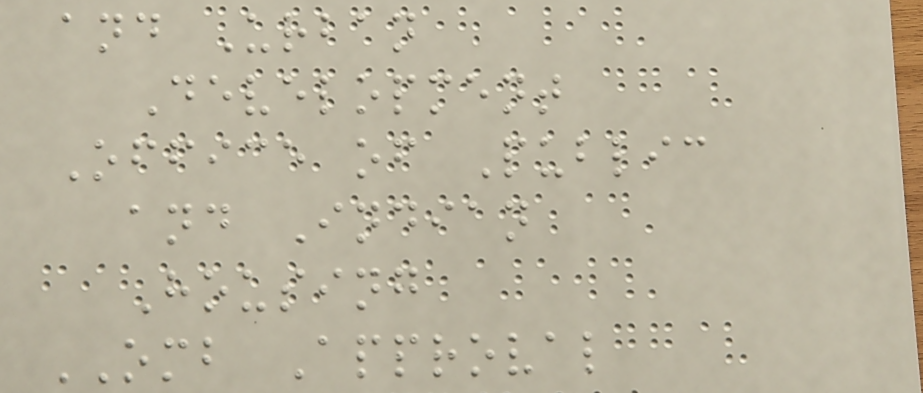and Urban
Development
Office of Public
and Indian
Housing
OMB Approval
